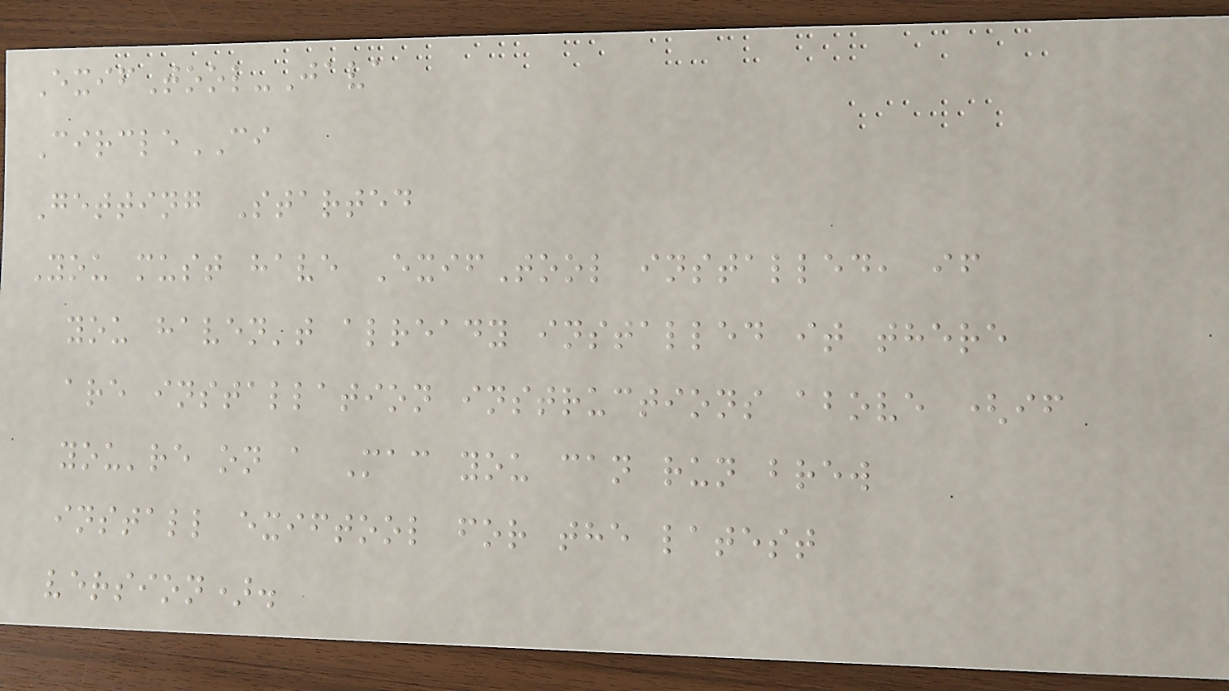ExifTool-Java
CircleCI
Getting Started
You must have ExifTool installed, if
you haven't already installed it there
are installation instructions above (if
you're on a Mac you can run brew
install exiftool for the latest
version).
